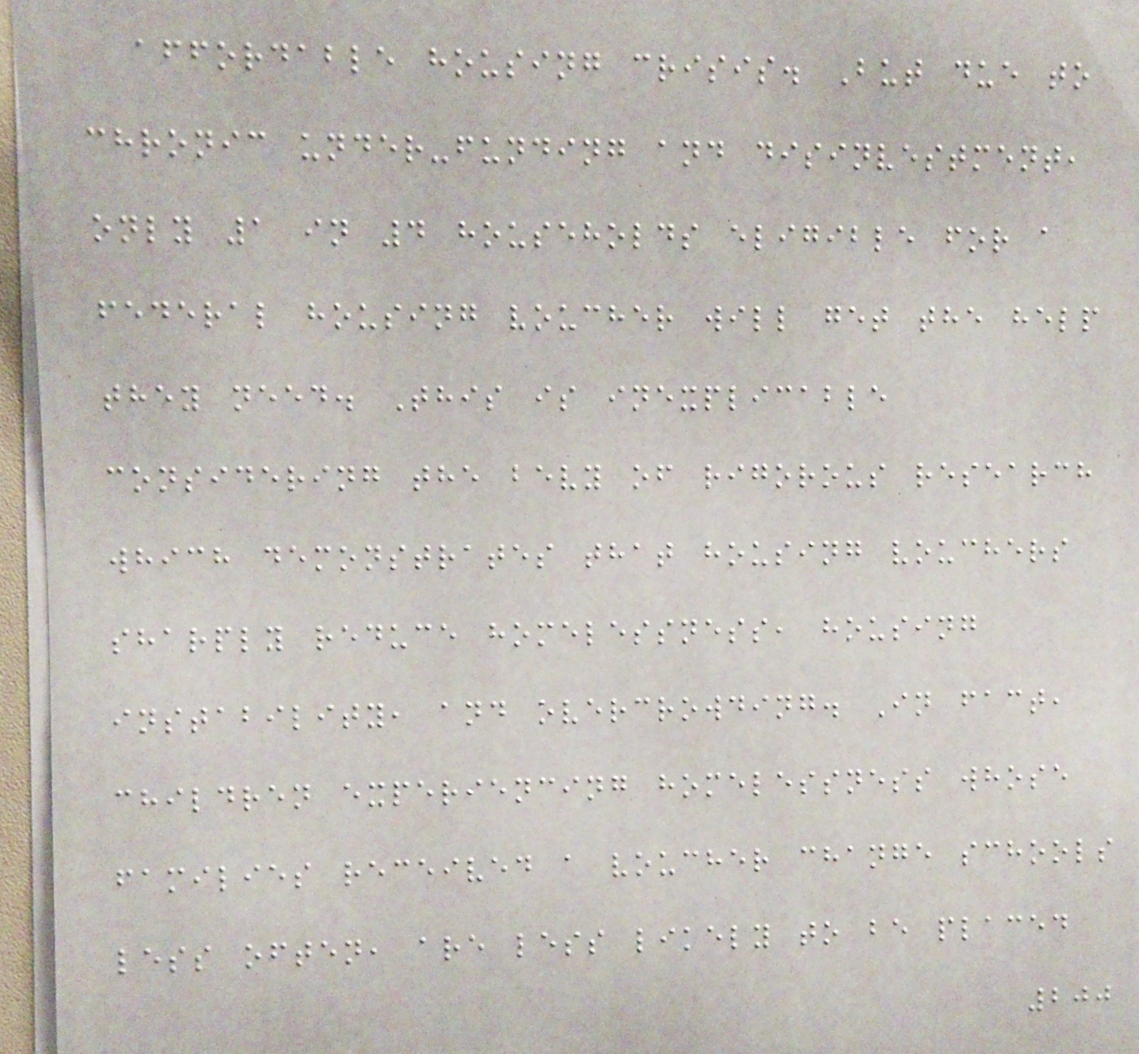affordable housing crisis. But due to
chronic under-funding and disinvestment,
only 1 in 4 households eligible for a
federal housing voucher will get the help
they need. This is inexplicable
considering the bevy of rigorous research
which demonstrates that housing vouchers
sharply reduce homelessness, housing
instability, and overcrowding. In fact,
children experiencing homelessness whose
families received a voucher change schools
less often, are less likely to be placed
200
